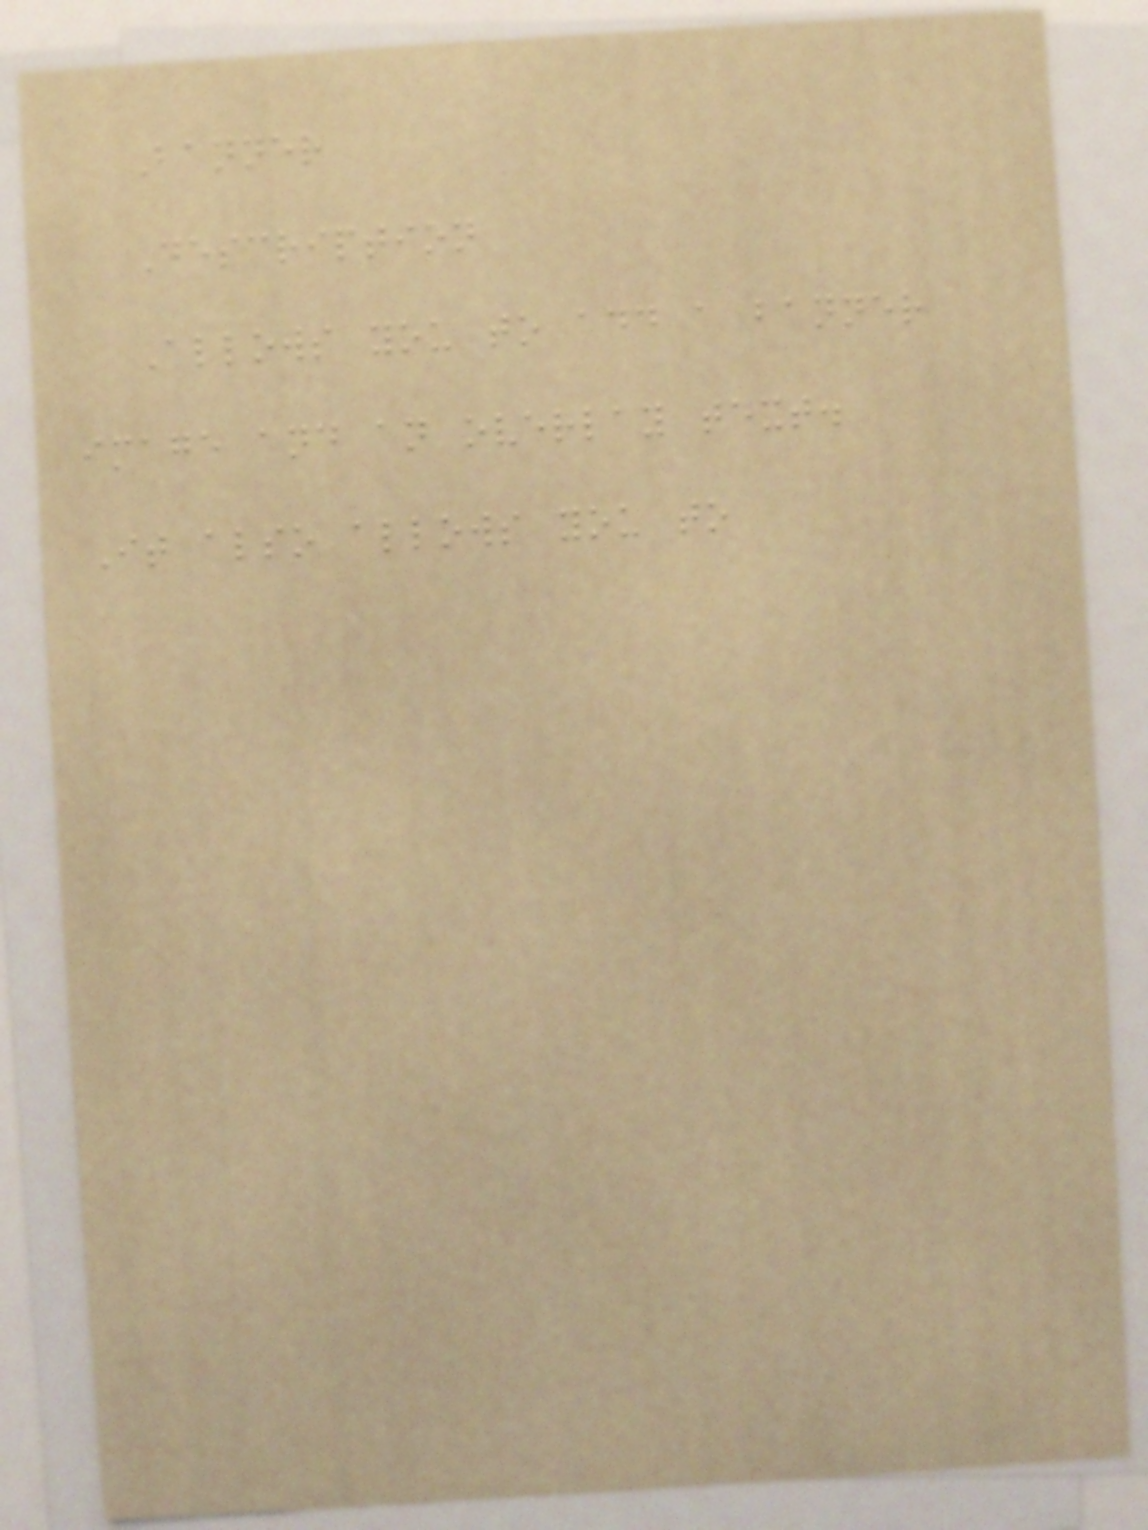Banner
Description
Allows you to add a banner
image and an overlay text.
It also allows you to
